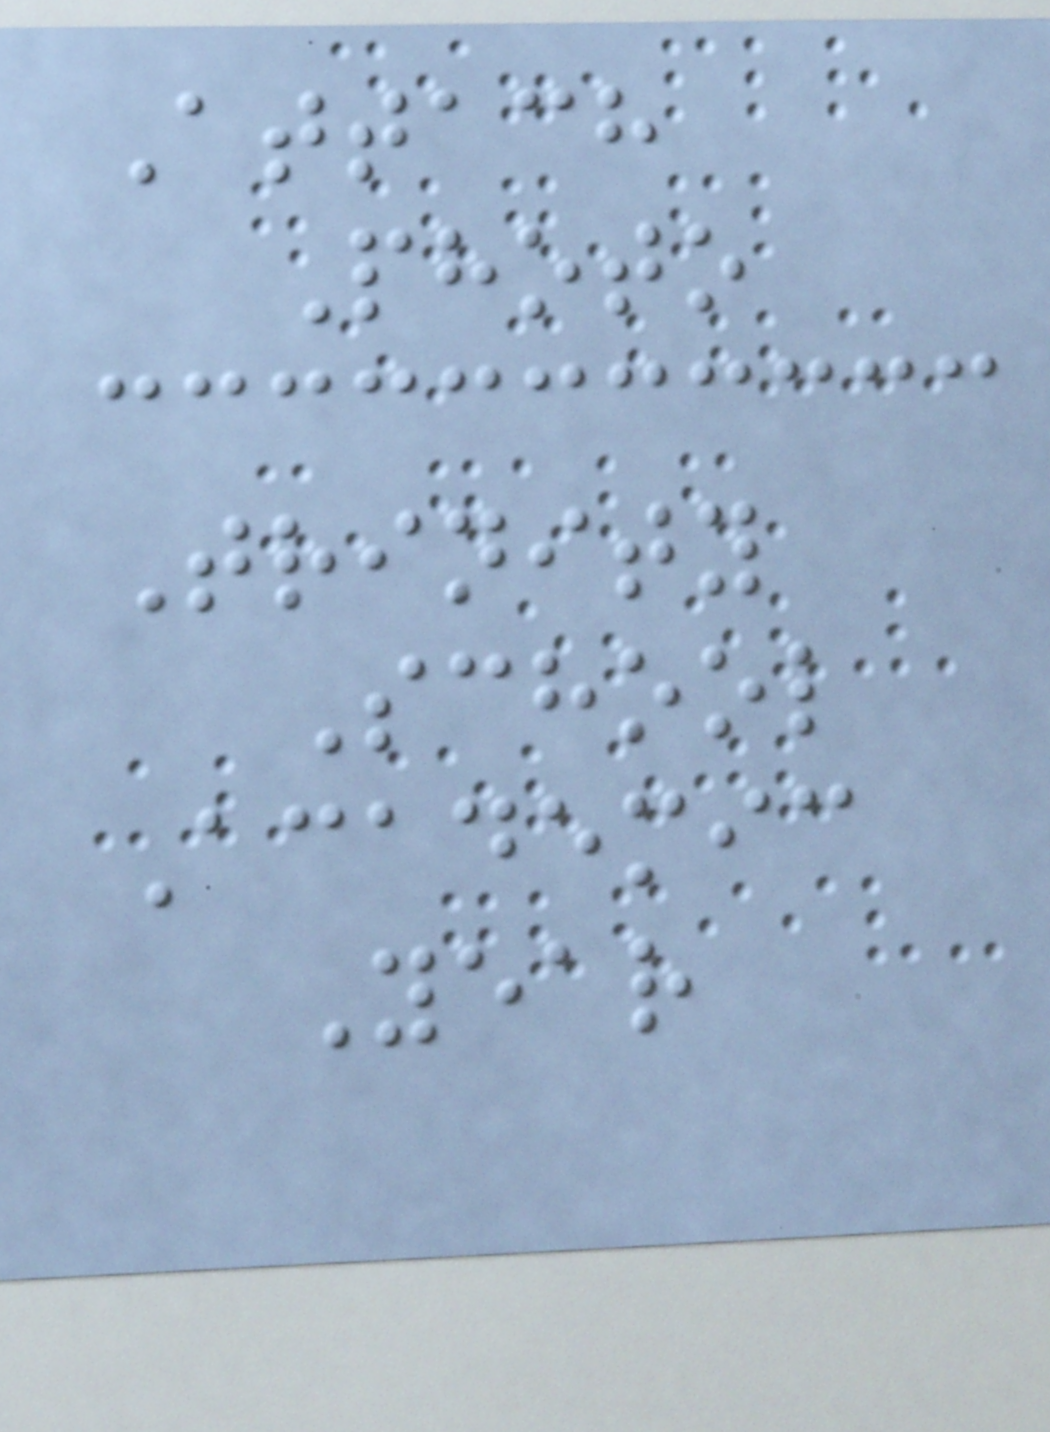Attach
Photo
Trinity
School
Academic
Year
